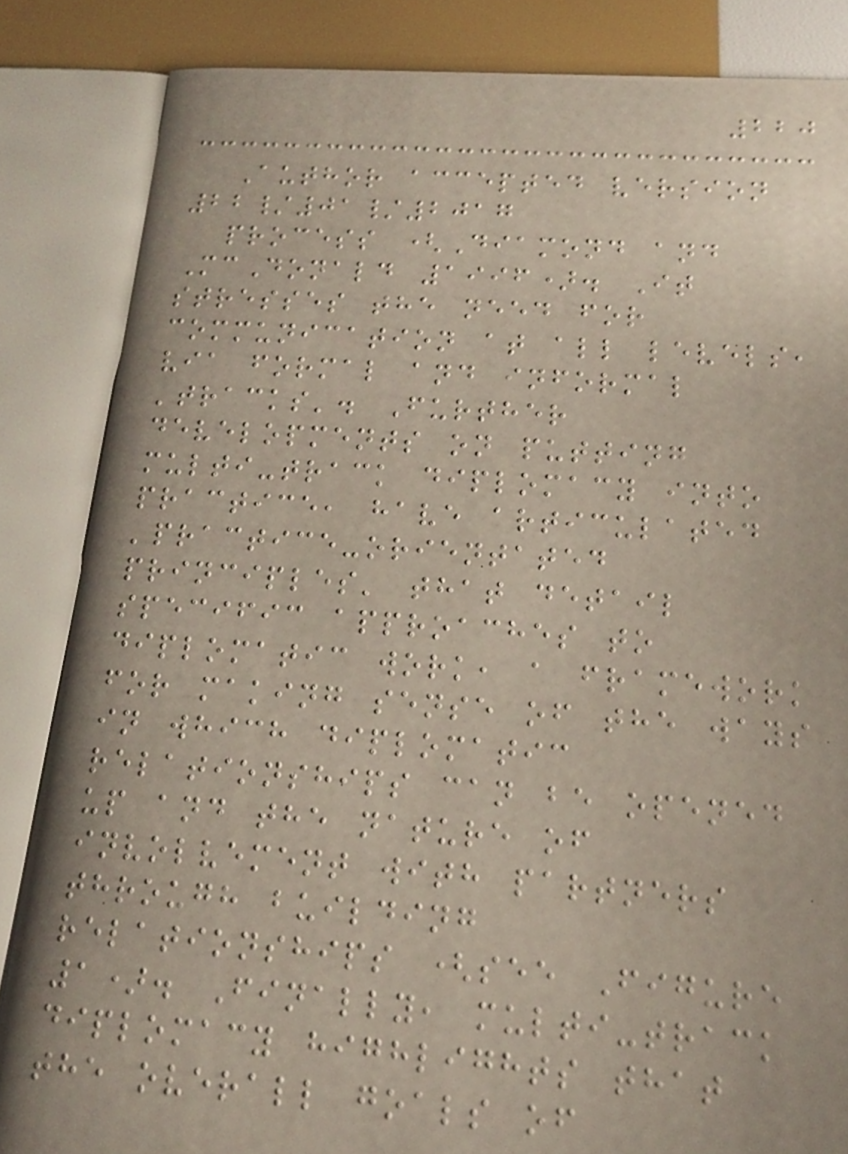220
Author accepted version
22/01/2017
process (Diamond and
McDonald 1996). It
stresses the need for
communication at all levels,
via formal and informal
'tracks'. Further
developments on putting
multi-track diplomacy into
practice, have articulated
'practice-orientated
principles' that detail
specific approaches to
diplomatic work, a framework
for making sense of the ways
in which diplomatic
relationships can be opened
up and the nature of
involvement with partners
through building
relationships (see Figure
1). Finally, multi-track
diplomacy highlights that
the overall goals of
